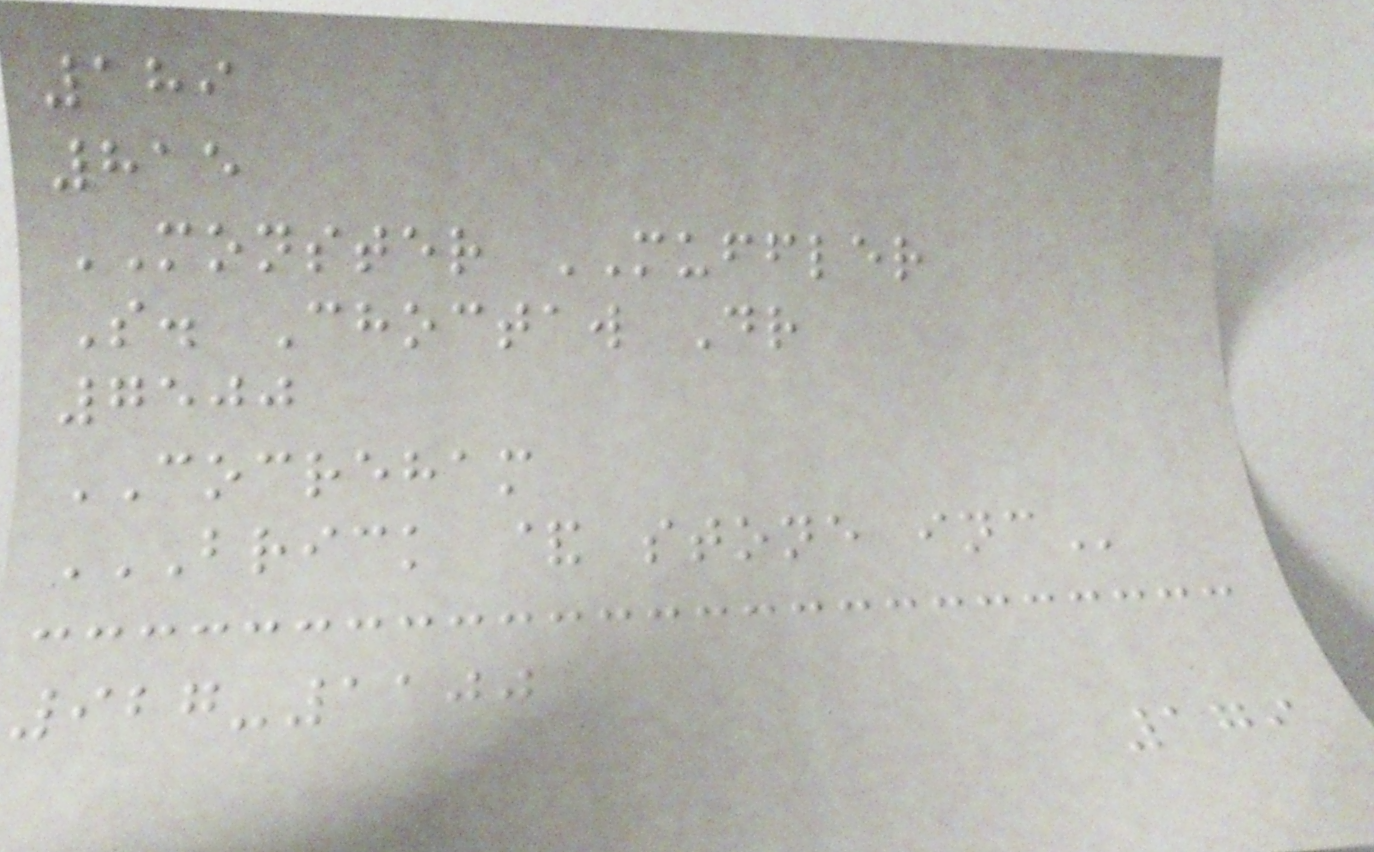189
815
MONSTER MUFFLER
S. Choctaw Dr
7500
COCREHAM
BRICK & STONE INC
927-1100
179
